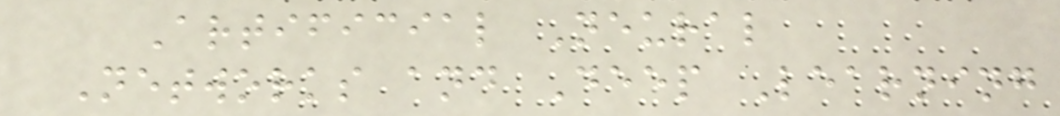Artificial Neural
Networks and Deep Learning
